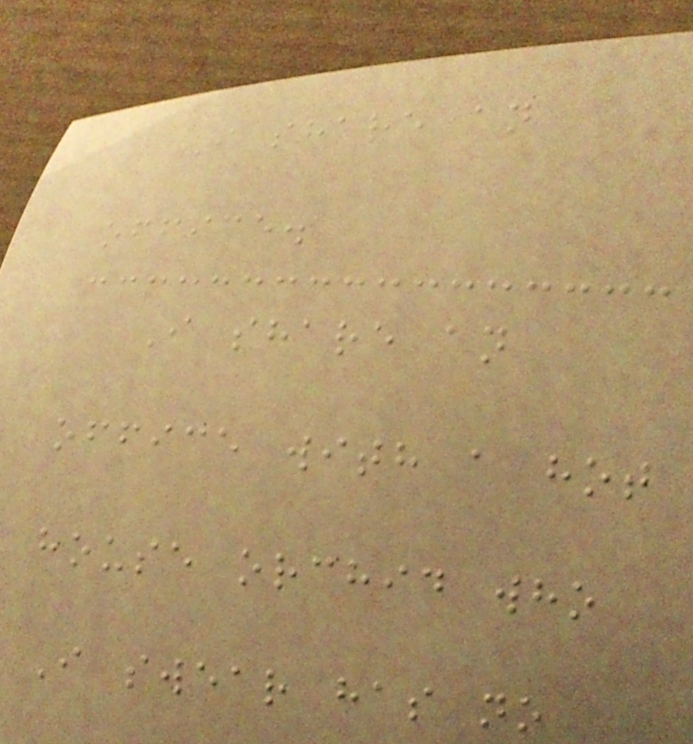I share an
office.
I share an
office with a hot
house orchid who
I swear has no
